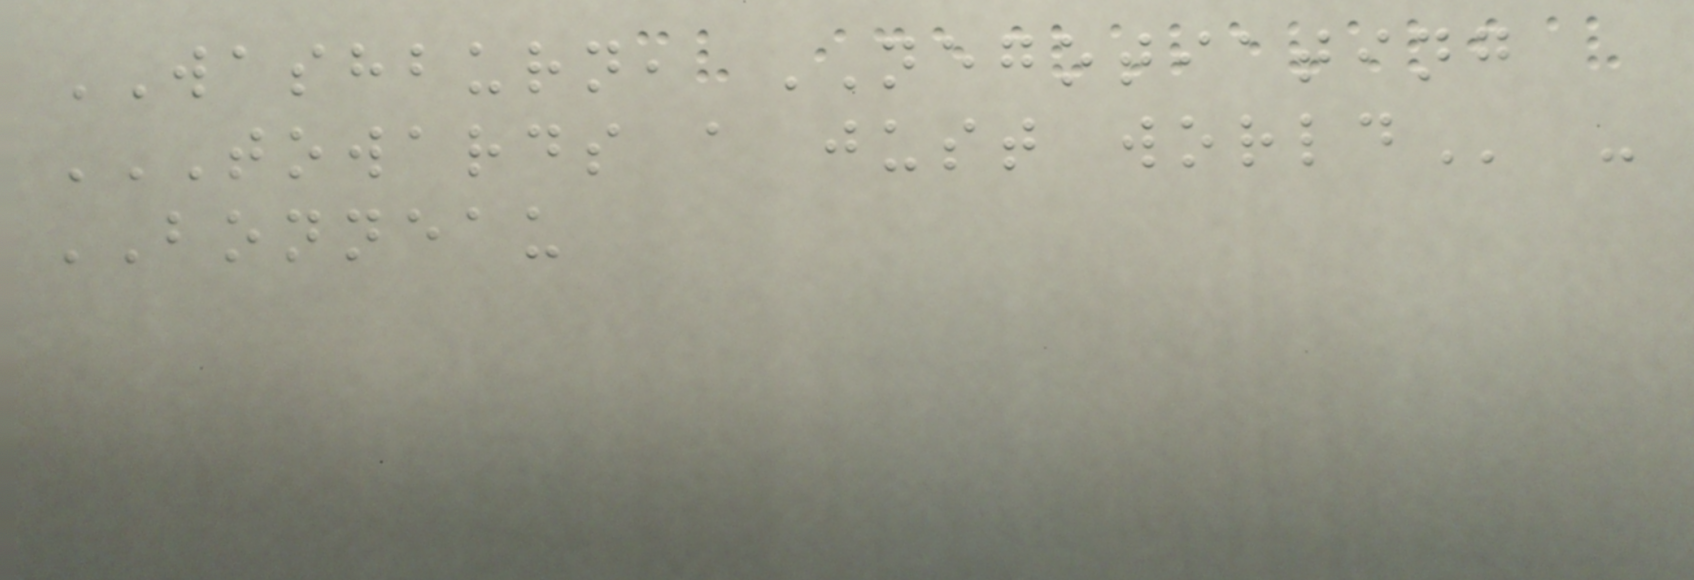WASHBURN, NEGOTIATING
TOWARDS A JUST WORLD -
BONNEAU
